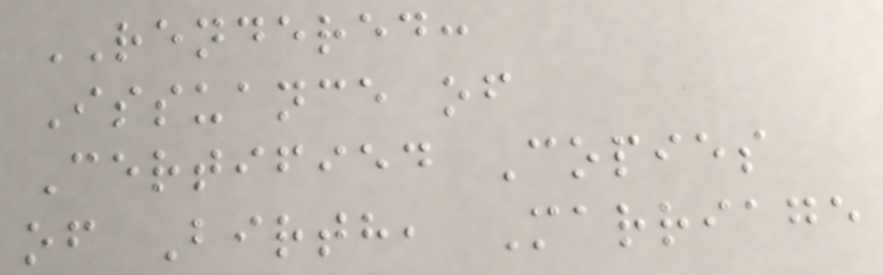RENDERED:
Issuance of
Certified Copies
of Birth, Marriage
